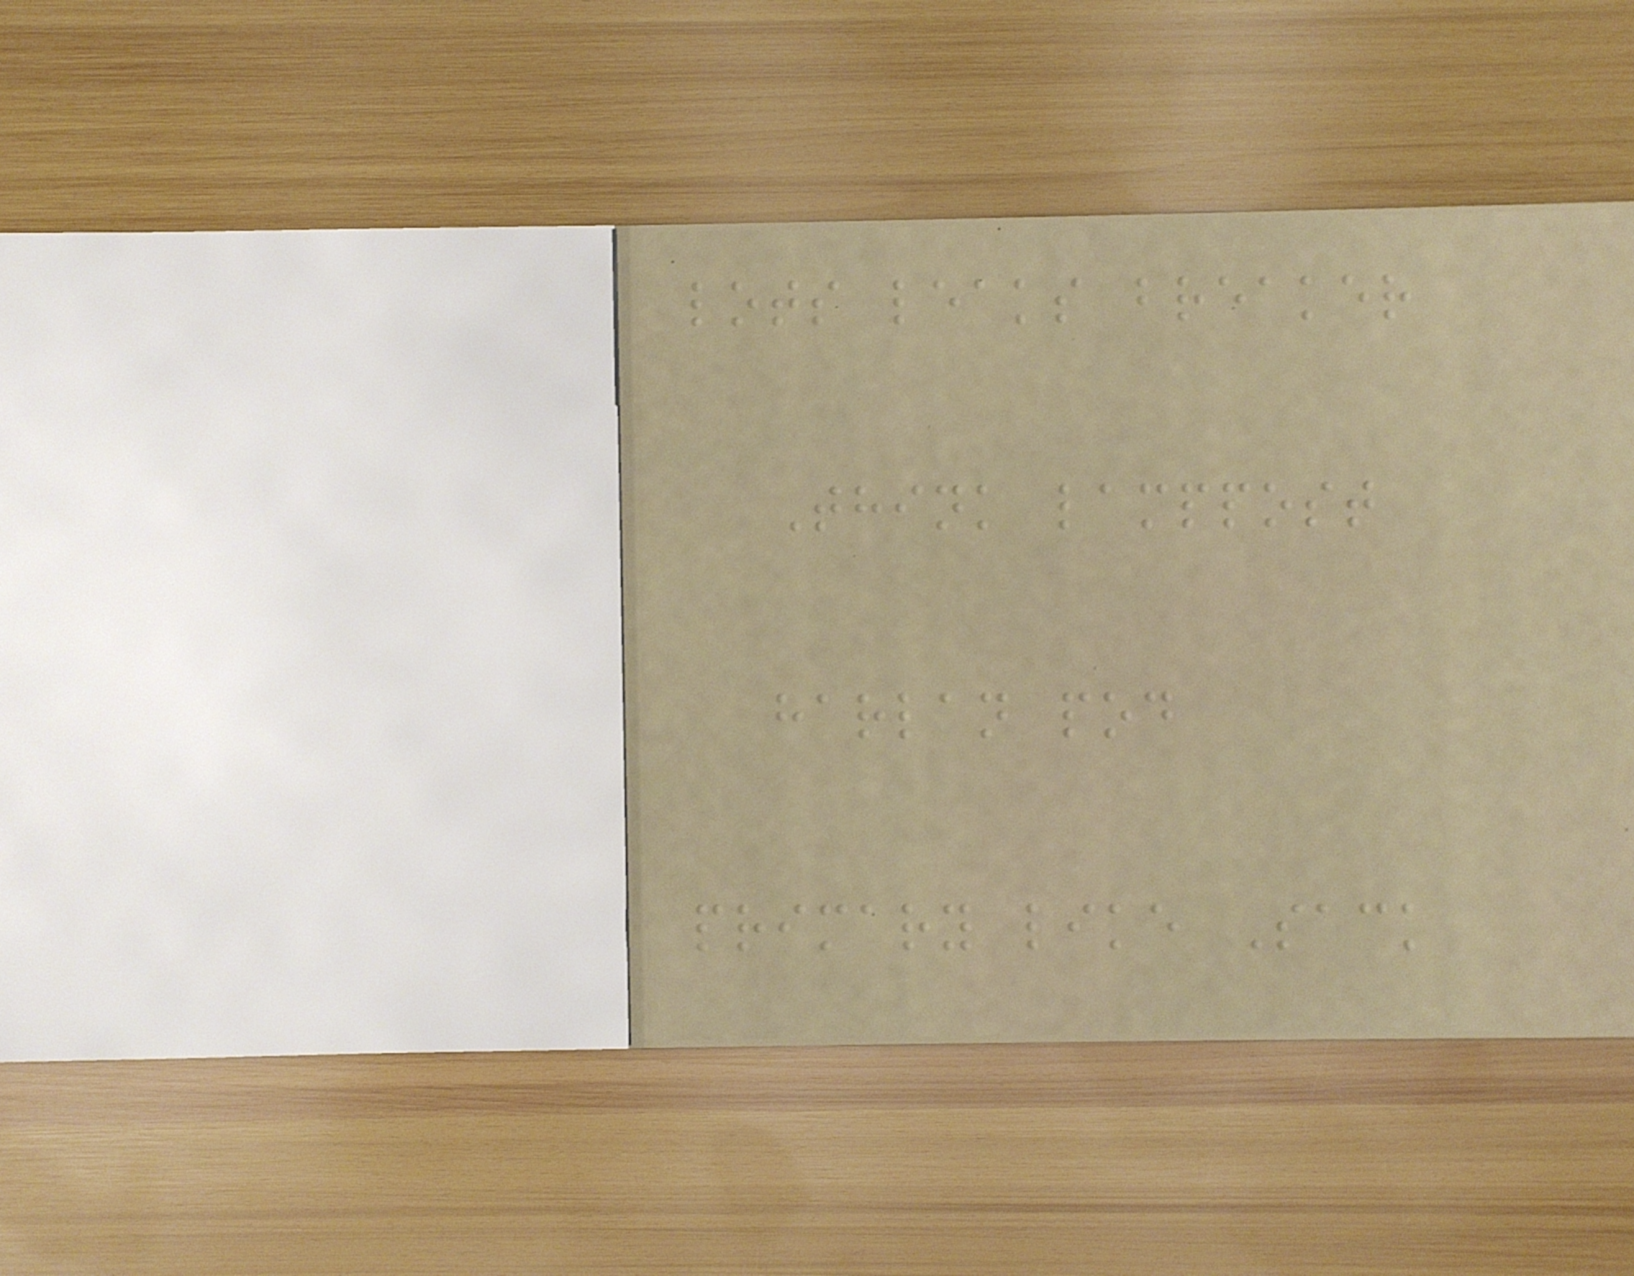lots leaks breaker
Think lamppost
harlan pod
primary like Sack
